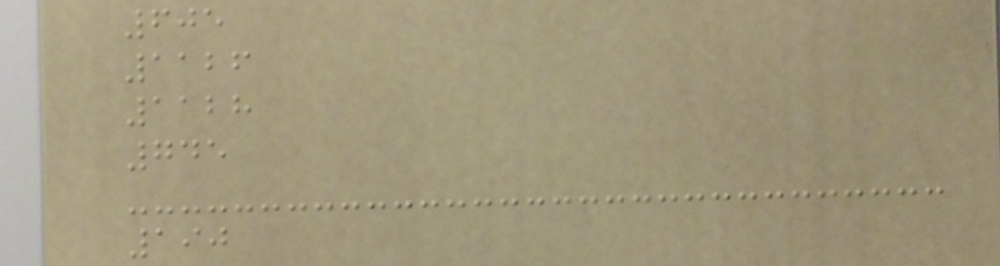605
1126
1128
745
190
